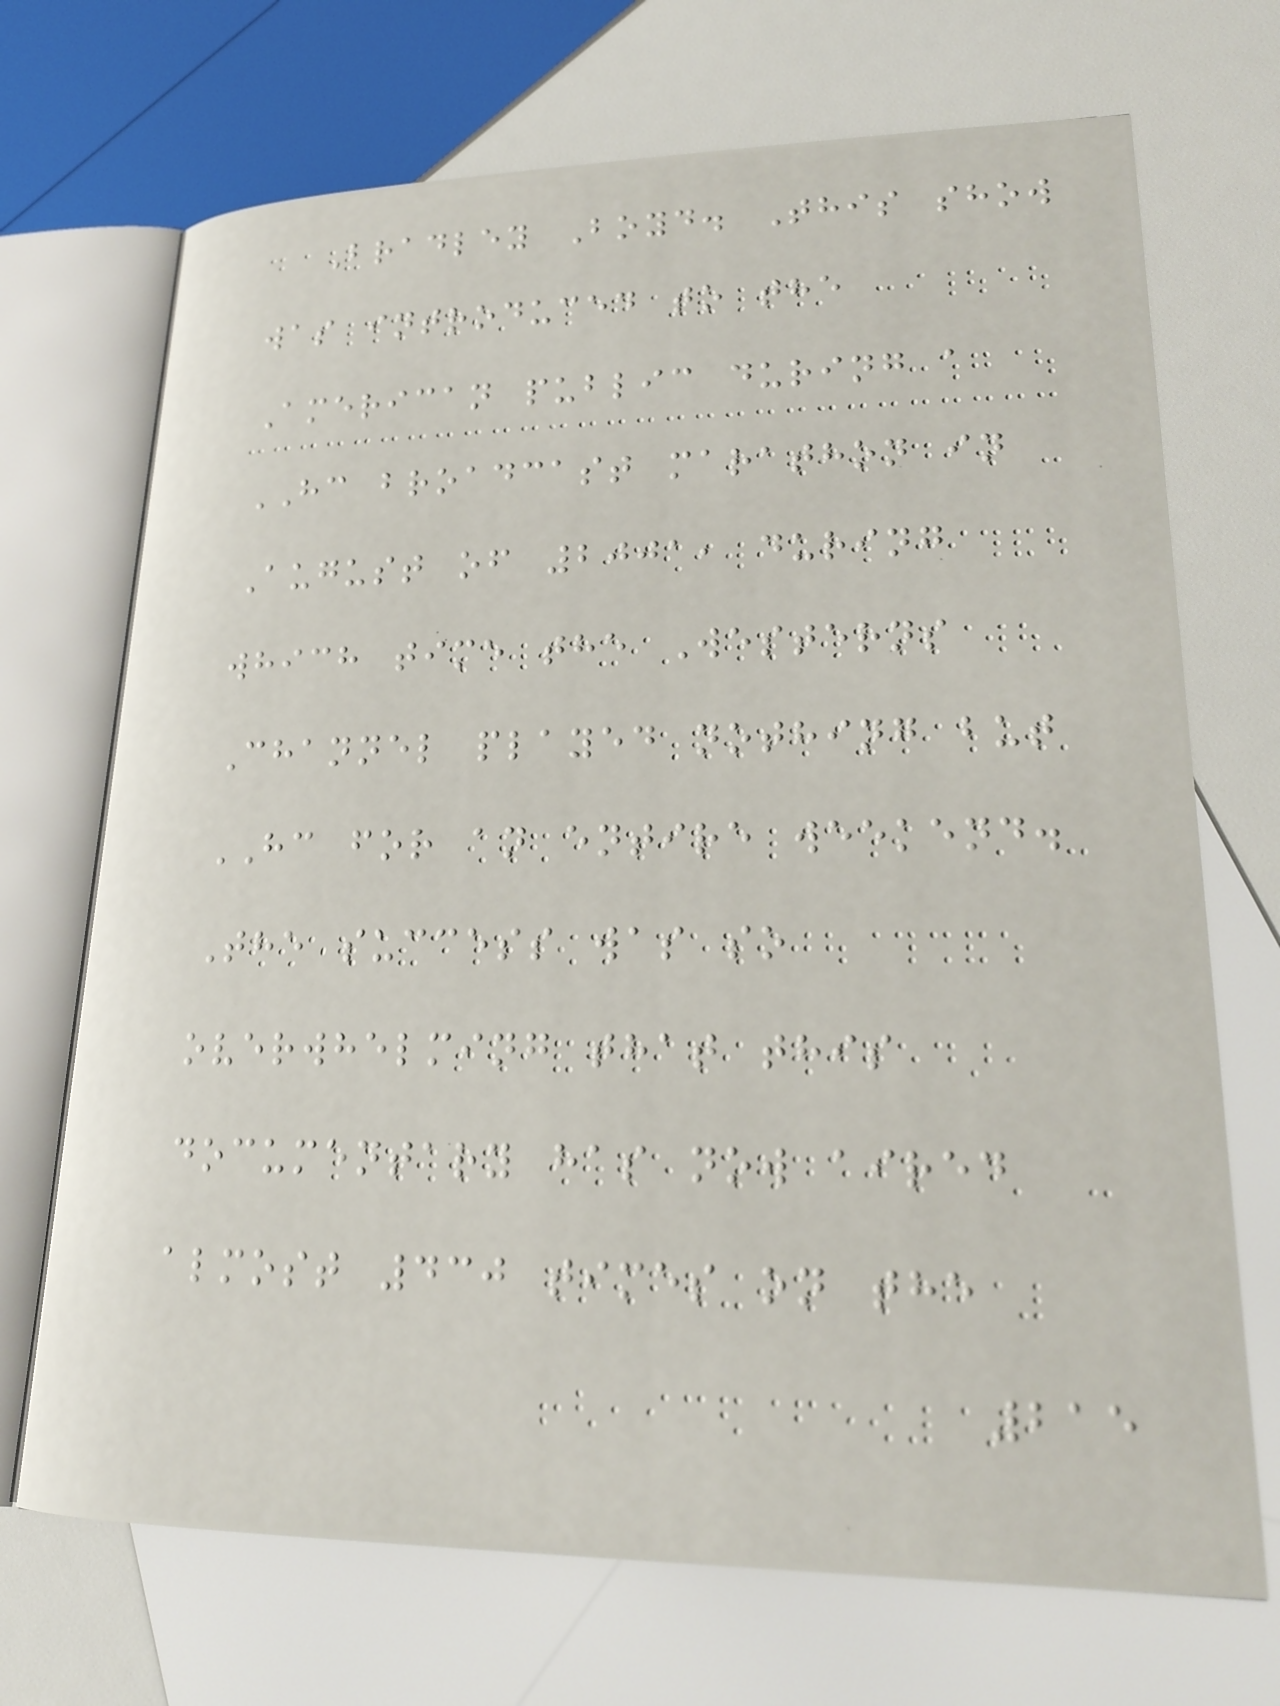Bradley Boyd. This show
was introduced to the
American public during a
HC broadcast marathon in
August of 2001, during
which time the Westerns
Channel played nothing but
HC for an entire weekend.
The success was so
overwhelming that this
documentary has now aired
almost 430 times on the
215
